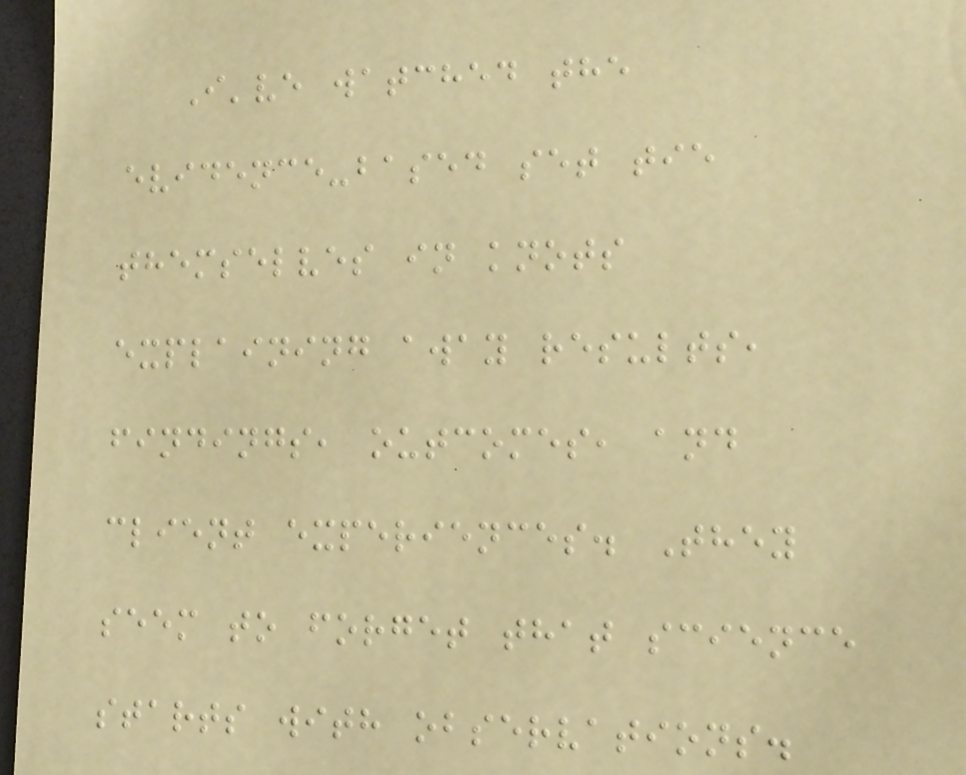I've watched the
evidence-based set tie
themselves in knots
explaining away results,
findings, outcomes, and
client experiences. They
seem to forget that science
starts with observations.
